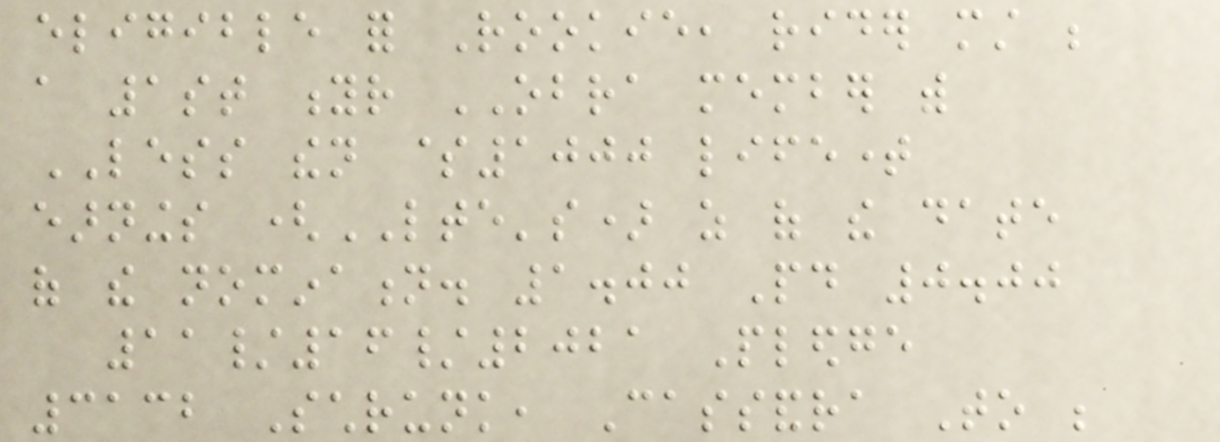eligible for Rookie, rider must be
a 1st yr OBRA member with
LESS then $1000 lifetime
earnings (LTE's) as of the date
of the nomination. 1.00 Paid 0.00
11/16/2021 Pledge
3132 Schrunk, Cassandra To be
